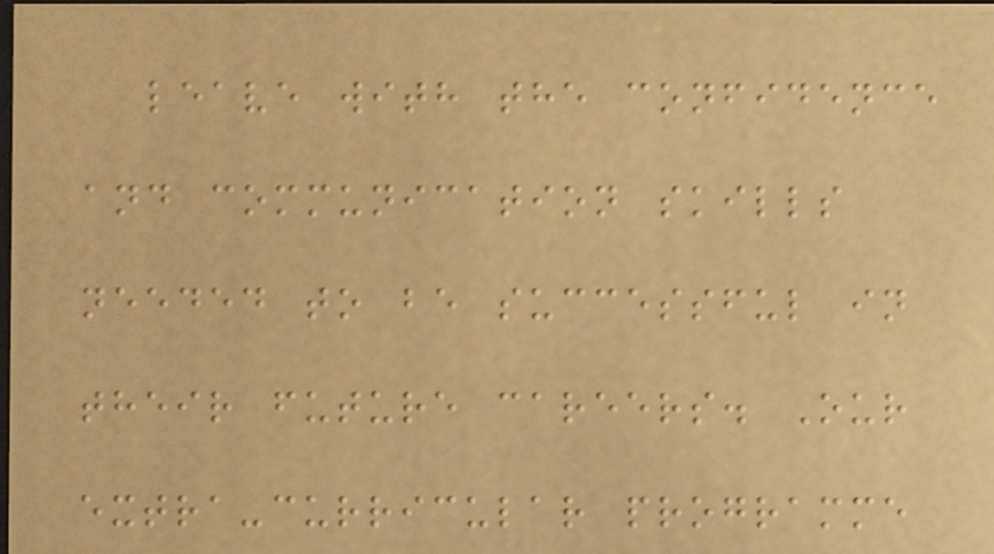leave with the confidence
and communication skills
needed to be successful in
their future careers. Our
extra-curricular programme
